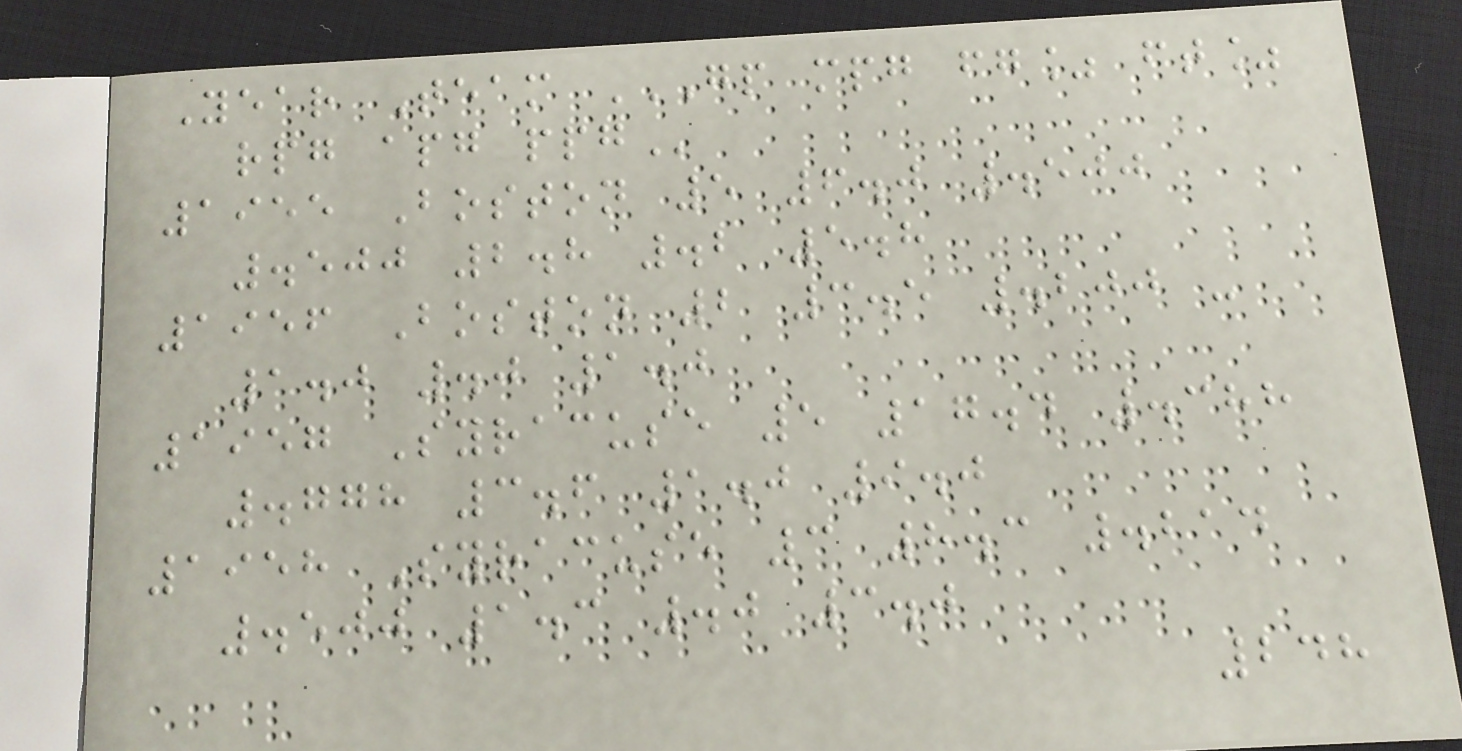Year Team GP MPG FG% FT%
RPG APG PPG
1955 Boston 5 6.0 .500
.500 2.8 .2 5.8
1956 Boston 2 3.5 .200 -
1.0 .0 1.0
1957 Syracuse 5 17.4 .388
.778 3.6 1.0 9.0
1958 Syracuse 3 8.3 .214
.500 1.3 .0 3.0
248
